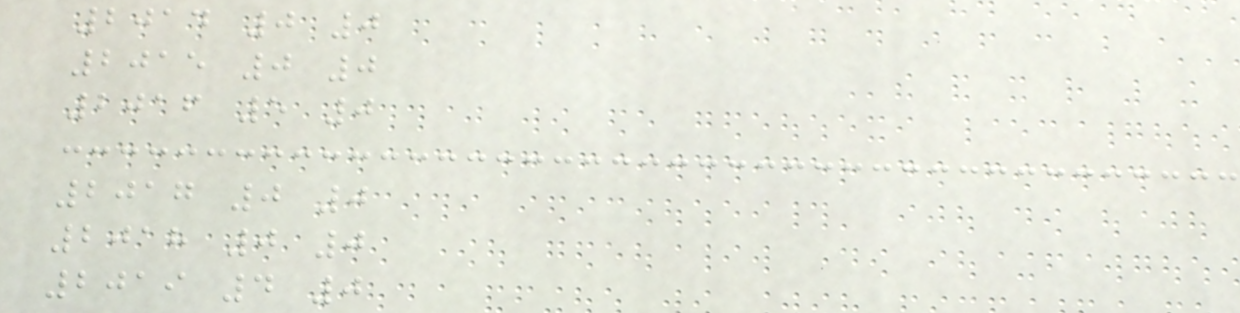2014 0 0
2015 0 0
2016 5 0
2017 0 0
2018 0 0
2019 4 0
